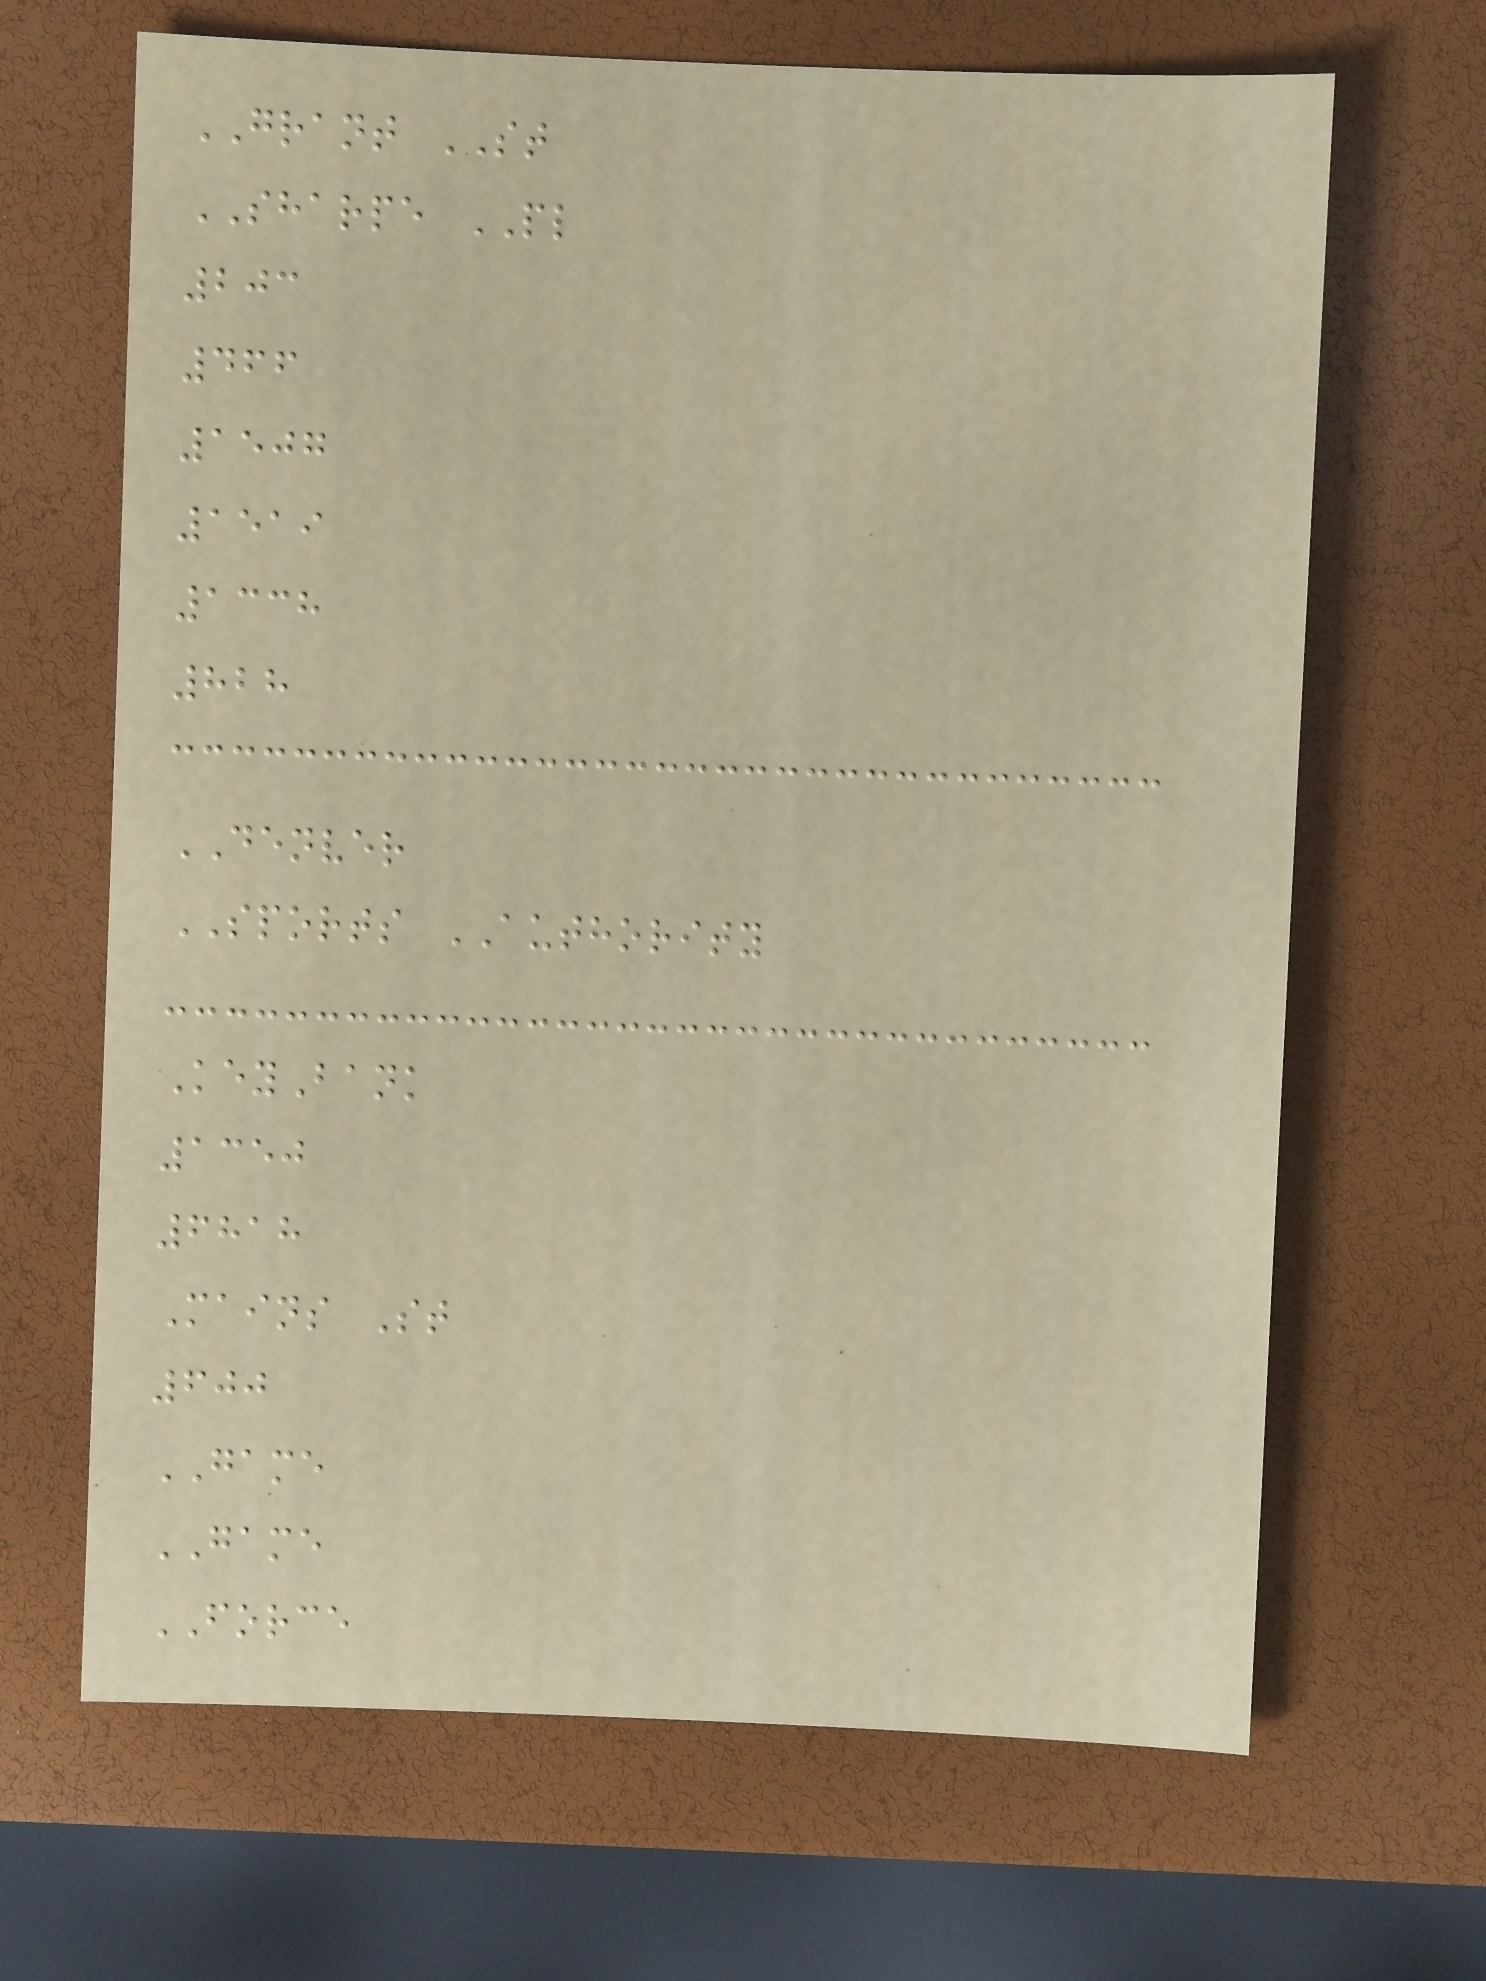GRANT ST
SHARPE PL
203
466
1507
1519
1338
828
DENVER
SPORTS AUTHORITY
KeyBank
1350
6818
Mains St
600
GAME
GAME
FORCE
